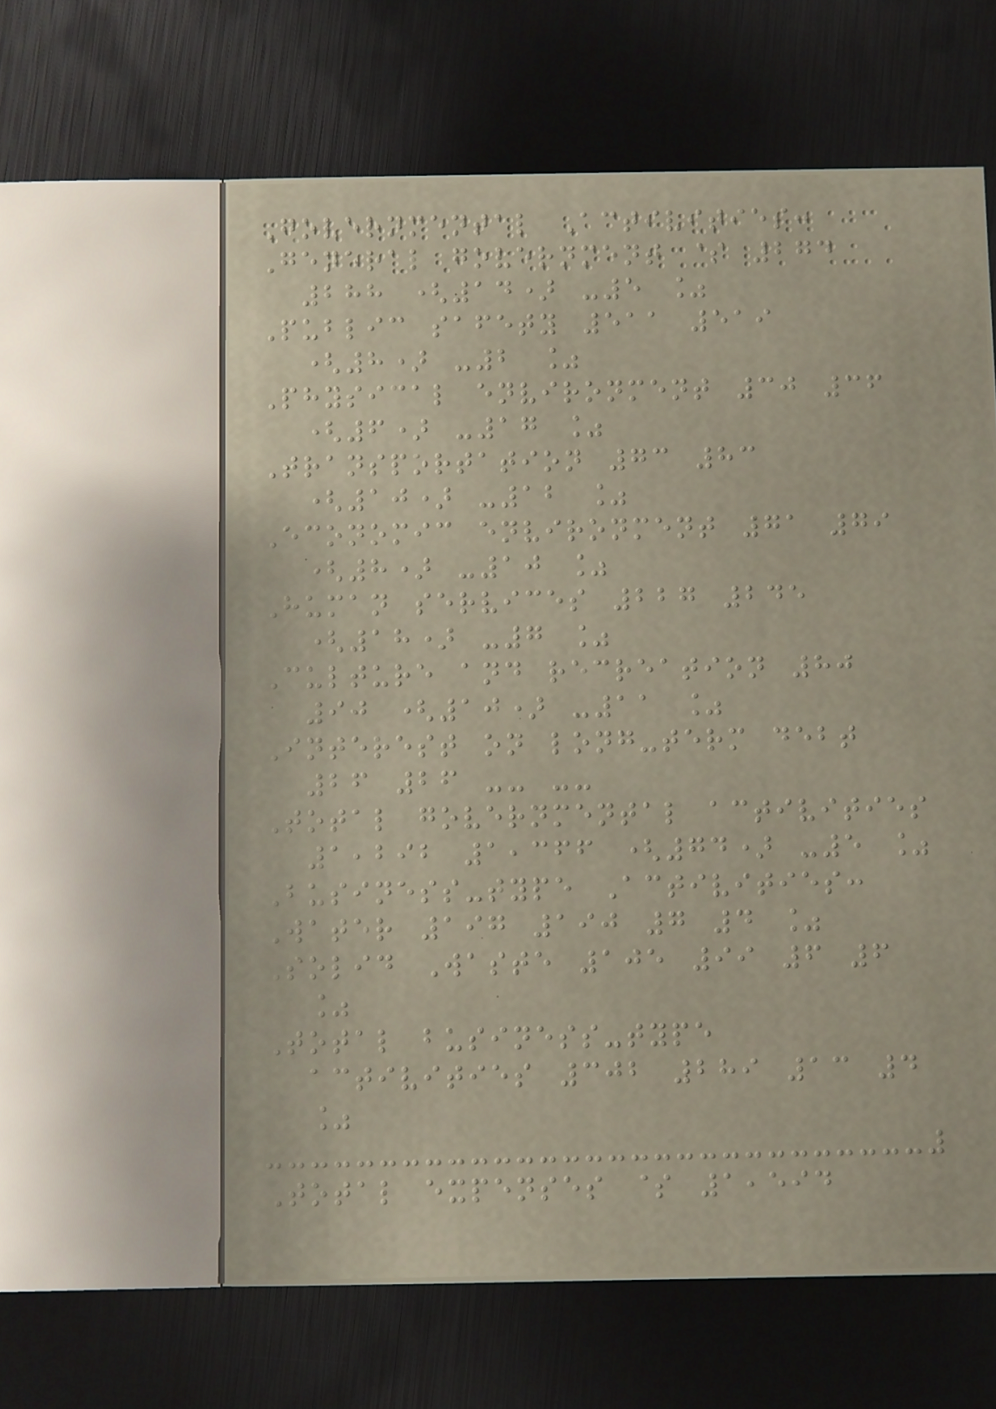Governmental Activities:
General government $ 274
288 (14) -5 %
Public safety 511 519
(8) -2 %
Physical environment 30 36
(6) -17 %
Transportation 73 83
(10) -12 %
Economic environment 71 79
(8) -10 %
Human services 227 245
(18) -7 %
Culture and recreation 80
90 (10) -11 %
Interest on long-term debt
26 26 -- --
Total governmental activities
1,292 1,366 (74) -5 %
Business-type Activities:
Water 197 190 7 4 %
Solid Waste 105 99 6 6
%
Total business-type
activities 302 289 13 4
%
Total expenses $ 1,594
